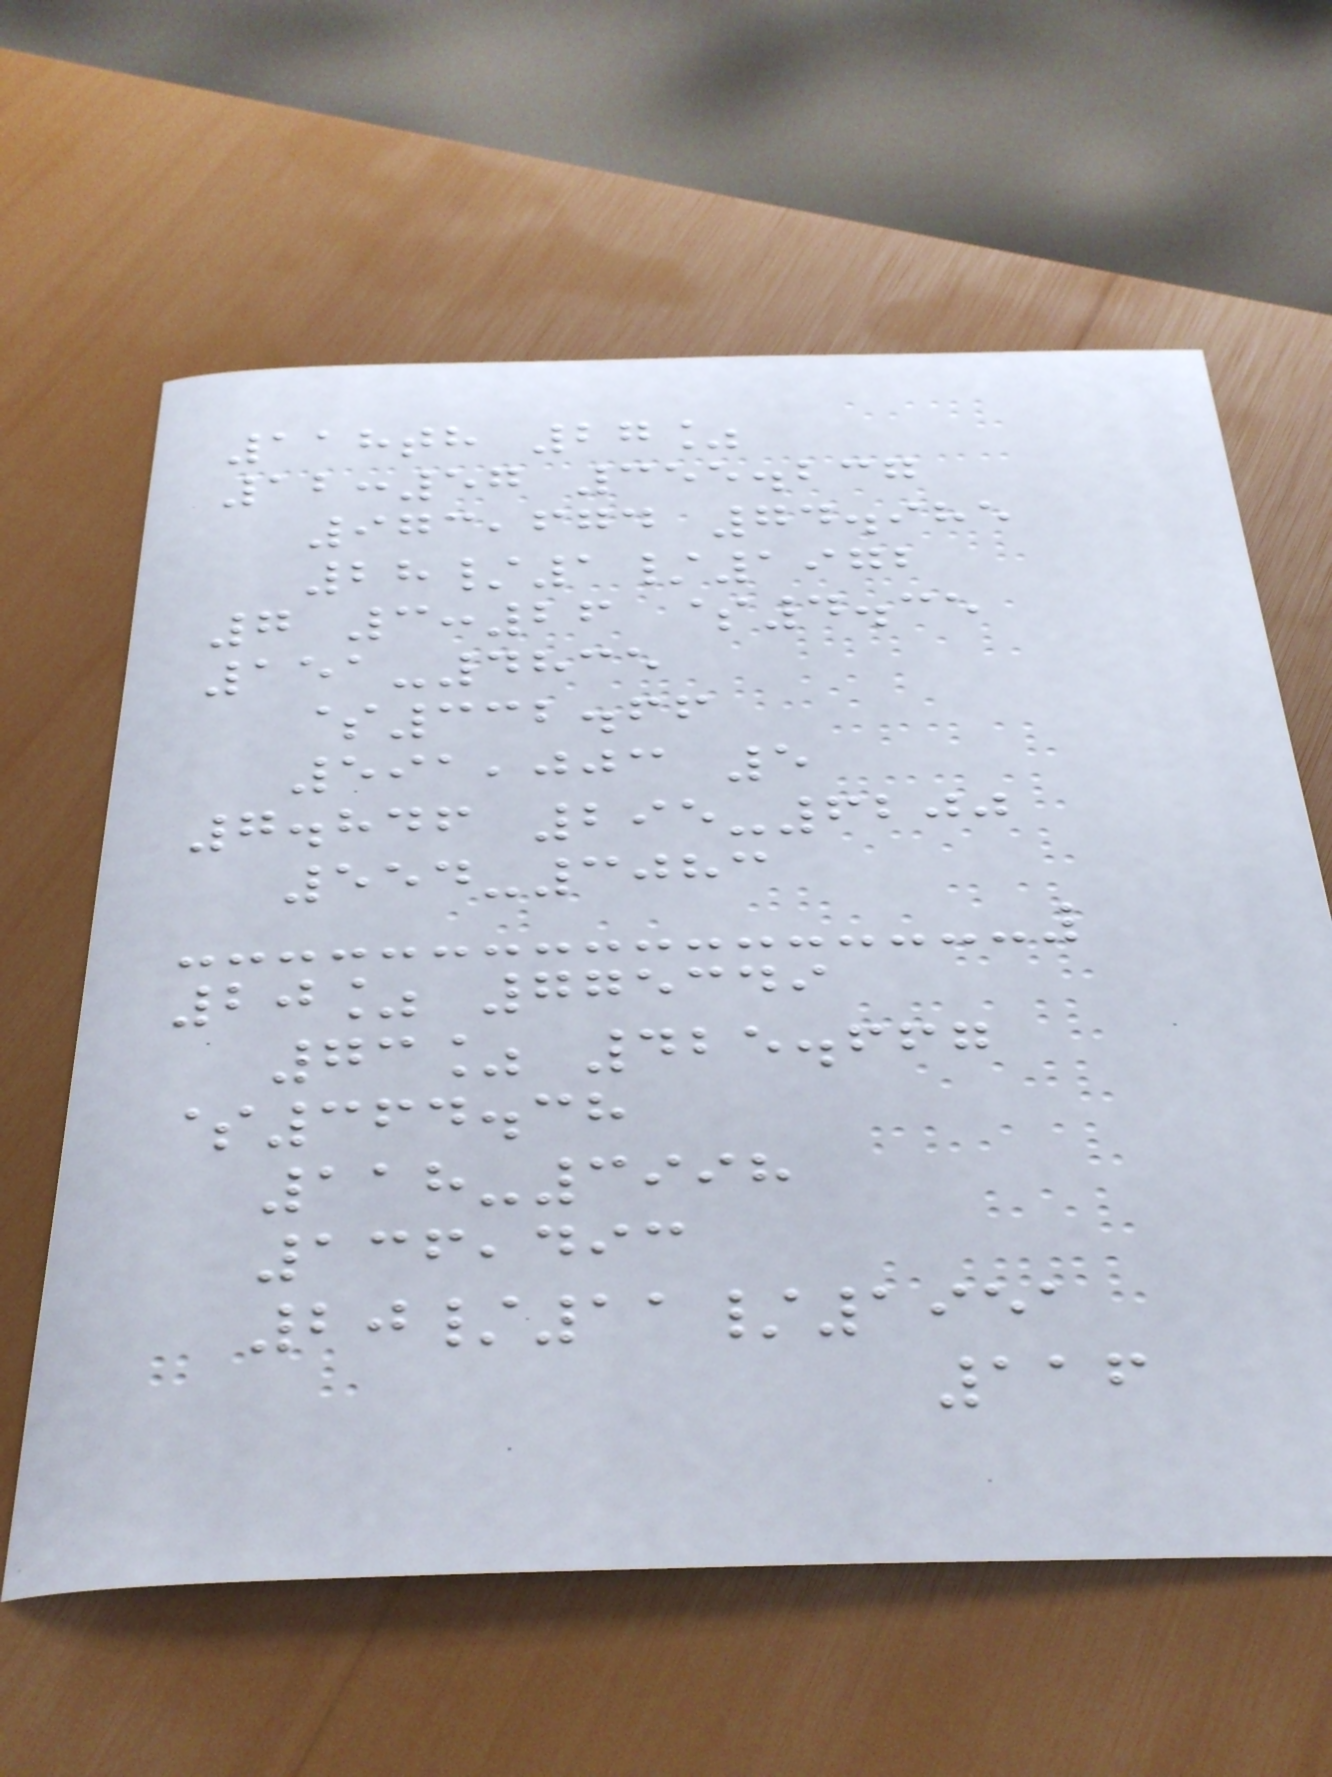118th 27%
12:57 355.237
973,674 74.985
28/1/1972
7 3:26 $4.35
151-4835
$332.66
591,003 5
7.846 295-6200
554-3083
20% 775349
73% 425.667
$364.38
118-3998
136,493
20/11/1951
116
